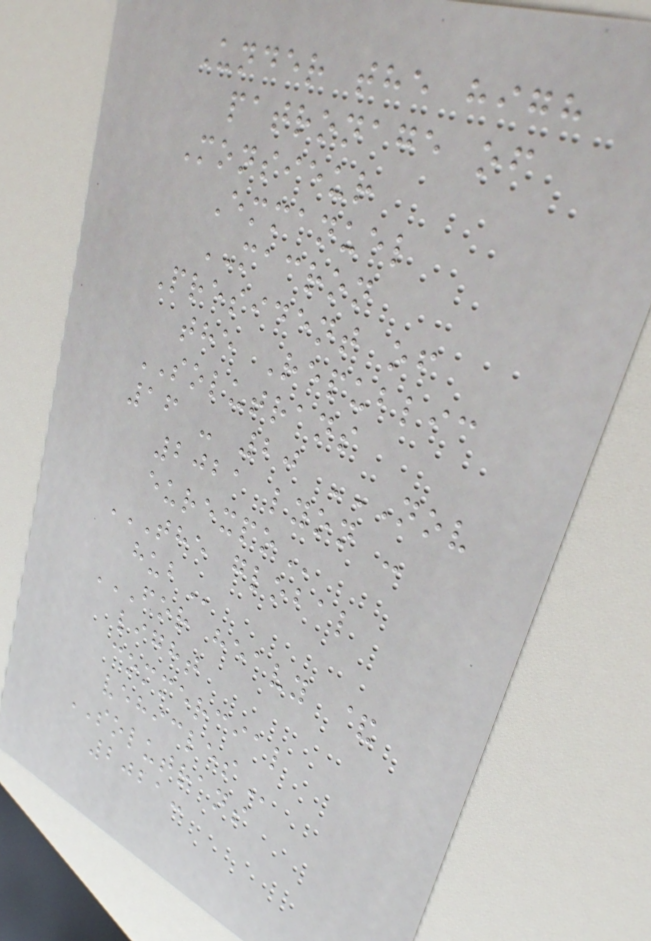Under the high
patronage of
Monsieur
Emmanuel
MACRON
President of
the Republic
SOLUTRANS
16 - 20 NOV
2021 LYON -
EUREXPO
THE GLOBAL
HUB
FOR HEAVY &
LIGHT
COMMERCIAL
VEHICLES
SOLUTRANS
2021:
